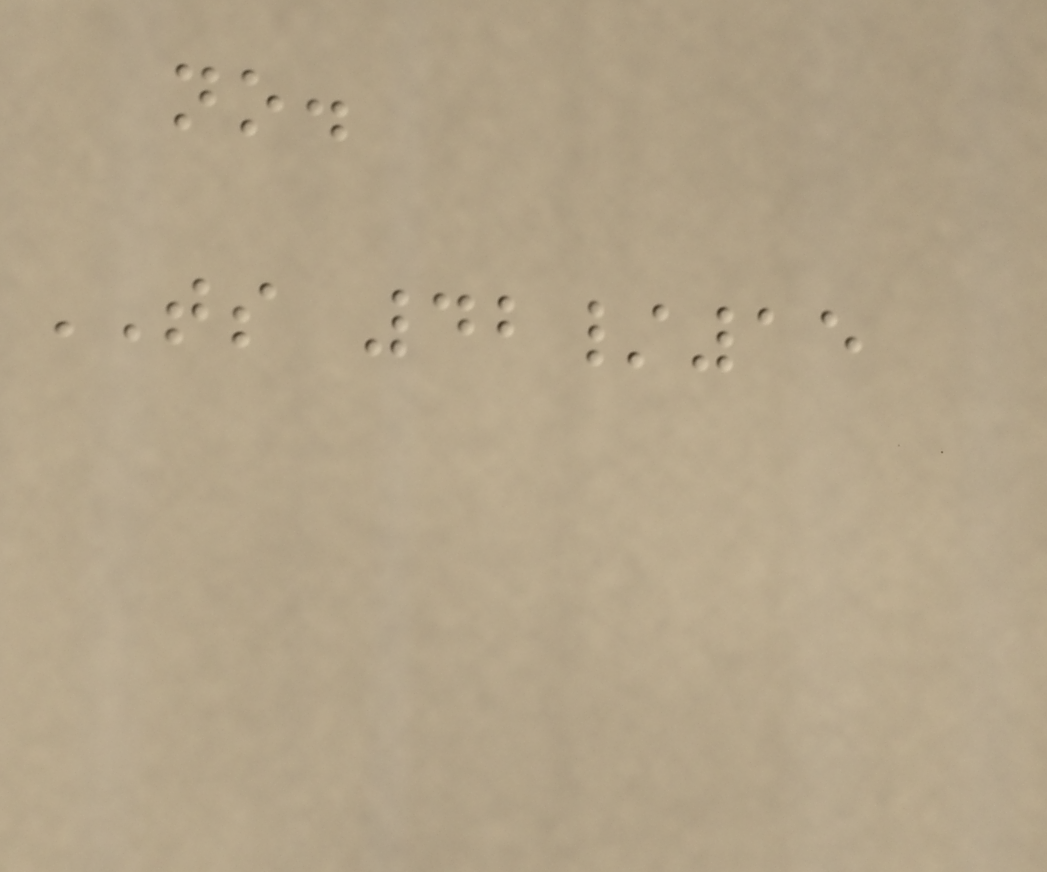no.
TS 42/15
